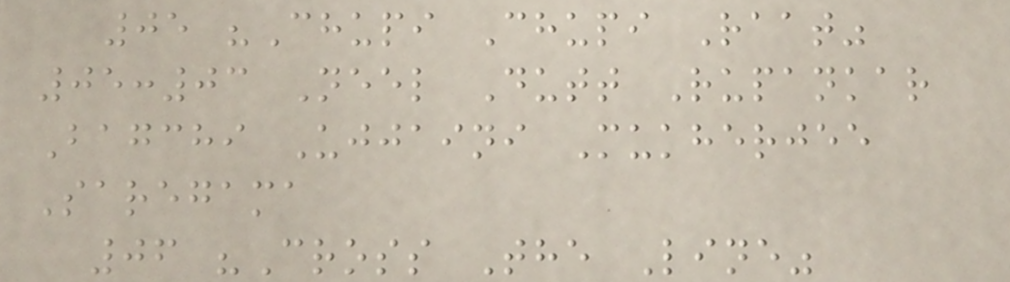05 "Chupi Chupi Raat"
05:03 Neel Dutt Rupankar
Bagchi Ujjaini Mukherjee
Saregama
06 "Cross The Line"
